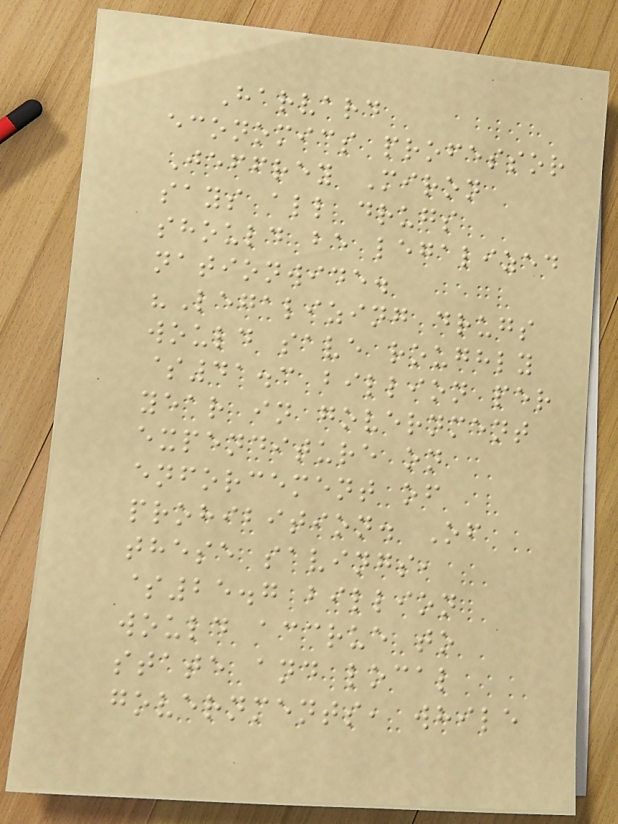Harvard
economics professor
Jeffrey Miron
says all drugs
should be legalized
nationwide.
"Legalizing drugs
would save roughly
$41.3 billion per
year in government
expenditure on
enforcement of
prohibition. Of
these savings,
$25.7 billion
would accrue to
state and local
governments, while
